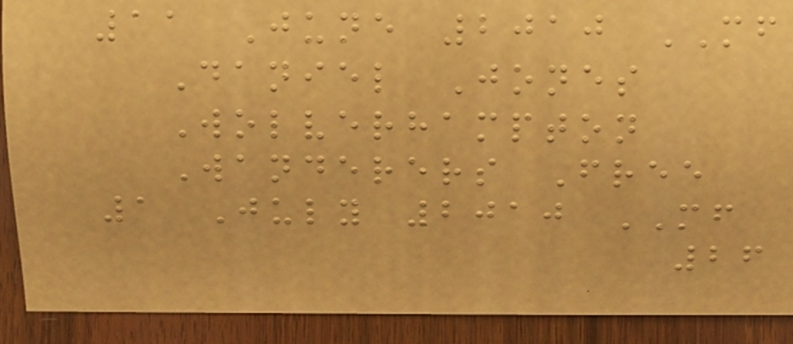11 June 2010 MF
Daniel Jones
Wolverhampton
Wanderers Free
1 July 2010 MF
26
